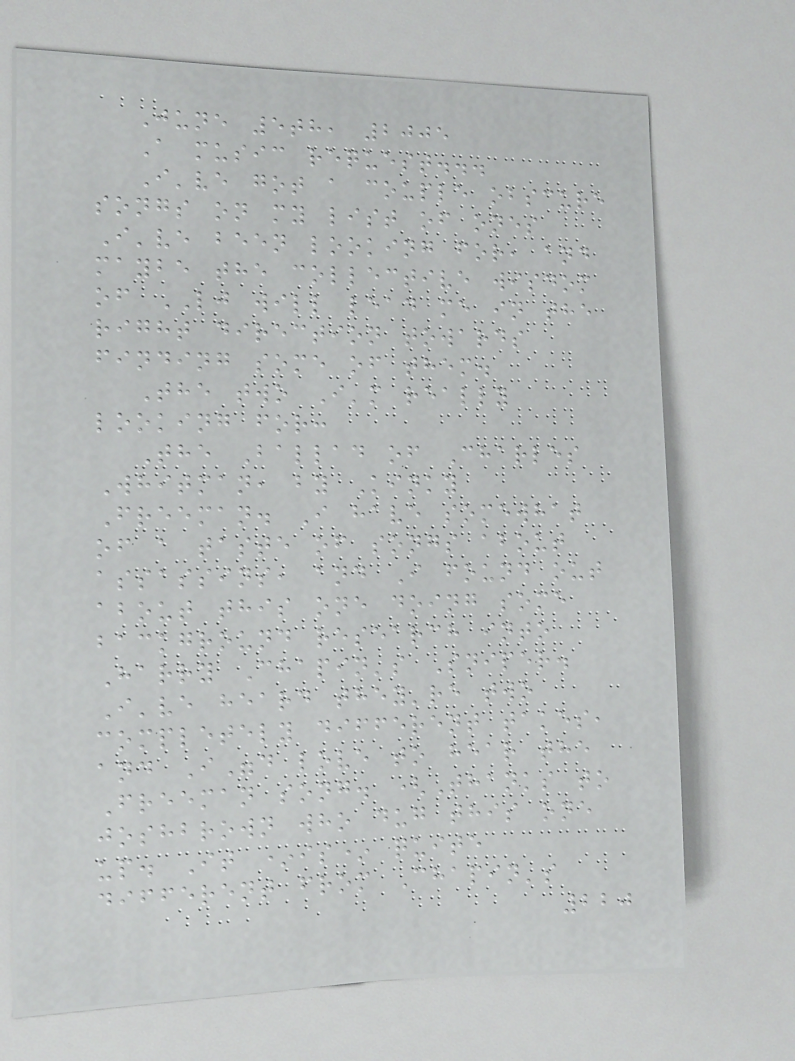June 5th, 2005
A music request...
I've got a couple obscure
songs on my list of ones
I've been looking for, and
maybe the collective wisdom
of LJ will lead me in the
right direction towards
finding some of them.
The two I'm really
looking for:
The Ballad of Charles
Whitman, by Kinky
Freeman. I have somewhat
of a taste of songs about
assassins, and I found out
about this one doing some
background research into
Harry Chapin's Sniper.
I've heard they're two
completely different takes,
and I"d love to hear the
Freeman song. (Thanks to
joshbrown who dug this one
up. It *is* quite
different from Chapin's
220
